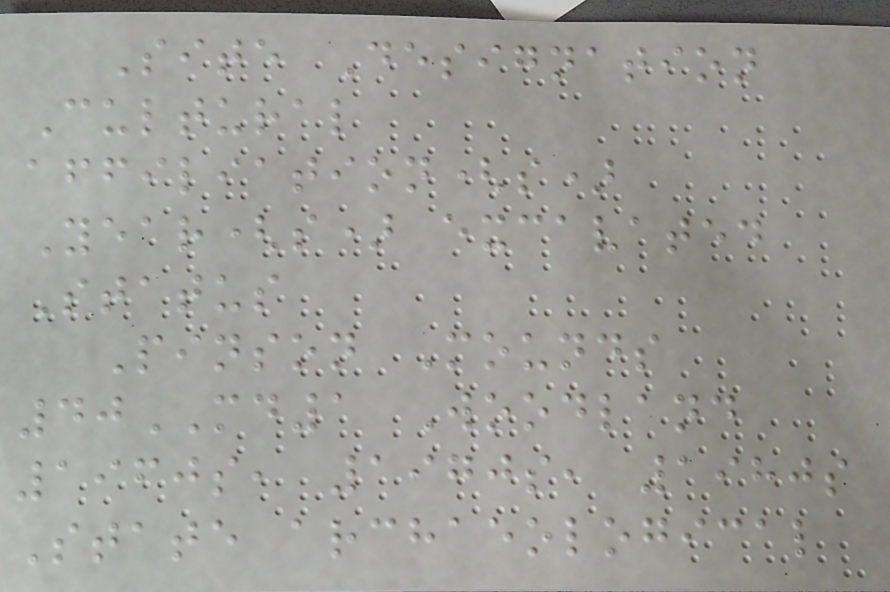Site Designation
Cultural
affiliation(s)
Year(s) excavated
Status
Pinson Mounds
40MD1 Woodland
1960s, 1970s, 1980s
State archaeological
